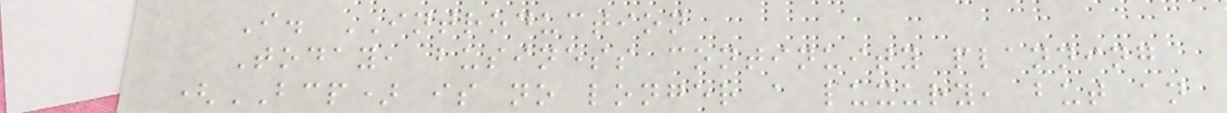I. INTRODUCTION
Today, business continuity planning
(BCP) is no longer a luxury, but an
